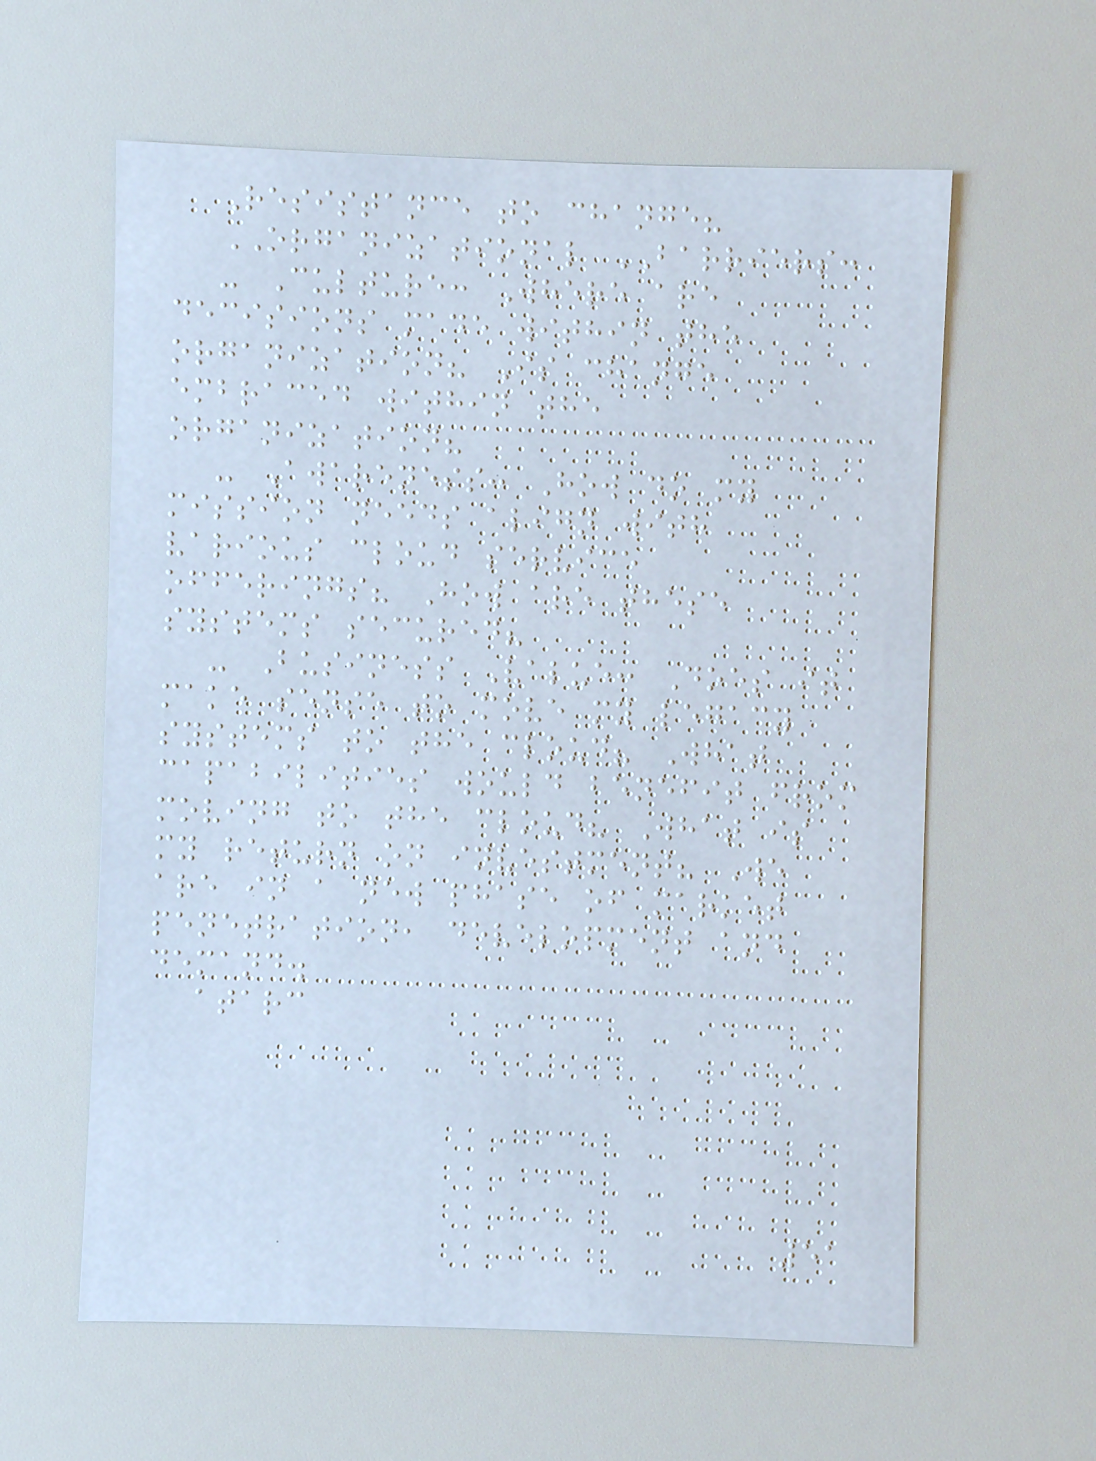Resistance to change?
ORGANIZATIONAL BARRIERS:
- Culture: Where are
decisions made within the
organization? Is change
embraced within the
organization?
- Awareness: How do my
mission needs align with
various cloud service
offerings? How are these
systems secured?
- Business Value: Does it
make sense to move my legacy
systems to the cloud? What
capabilities would benefit from
moving to the cloud? What is
my return on investment? We
are in a new phase of market
penetration, development and
demand.
atarc
51
